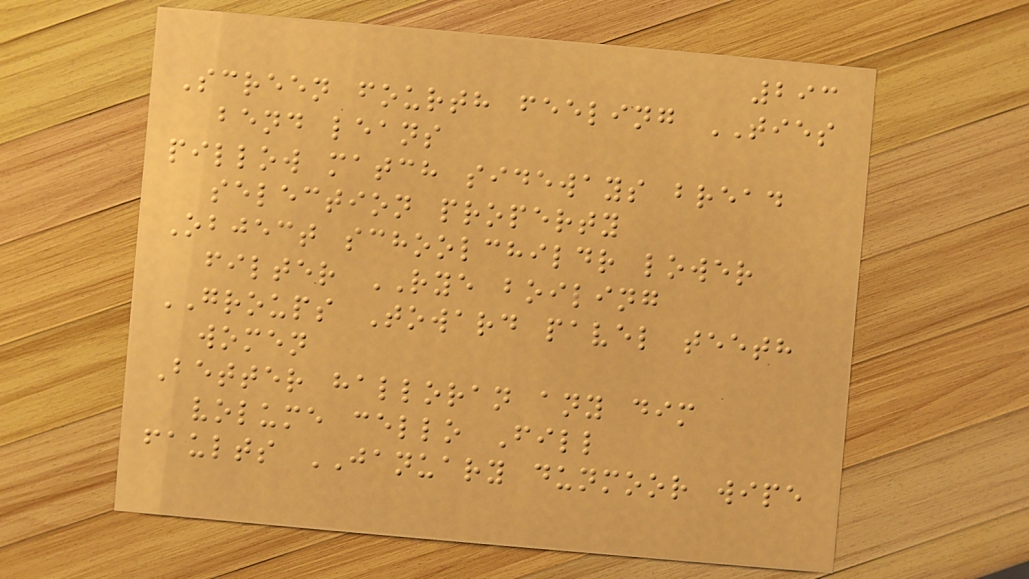293
Screen fourth feeling TIES
bend leans
pillow match sideways bread
selection property
Object schoolchildr lower
filter RYE boiling
GROUPS Toward pavel teeth
women
Better halloran any dim
volume cello Fill
faults JANUARY dunmoor wipe
